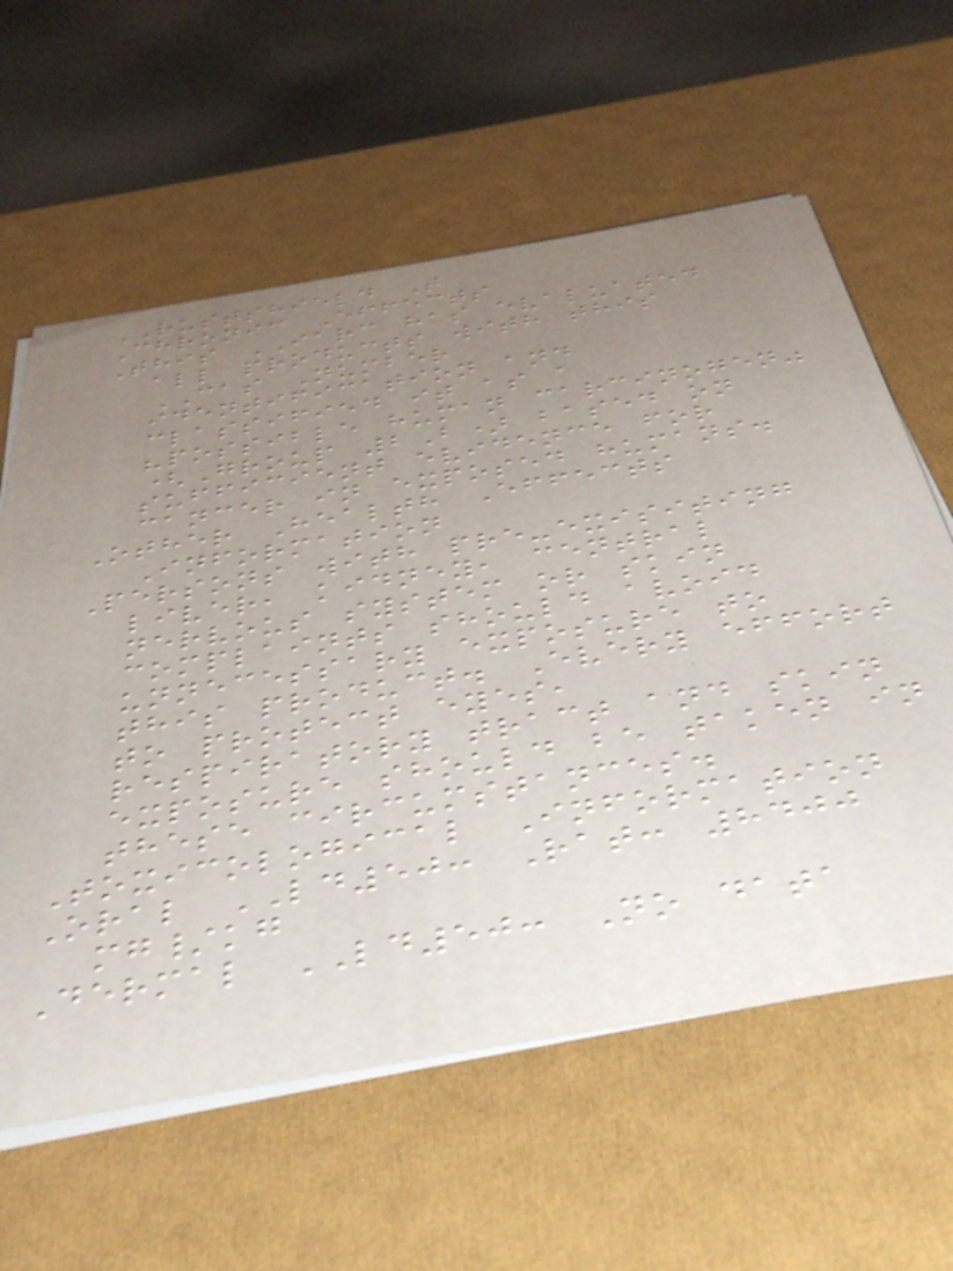RUSTSHIELD T
Chronic Effects
This IARC has evaluated
all products with this
CAS Number
identification and
classified it as a
"possible human carcinogen"
(Group 2B) based on
sufficient evidence for
cancer in exposed humans.
Other Health Effects
Information
Persons with pre-exisiting
liver, kidney, central
nervous system or skin
complaints should avoid
unnecessary exposure to
this product. Every effort
to protect eyes,
respiratory tract and skin
exposure should be taken in
these circumstances.
Toxicological Information
Oral LD50: Rat: 8400
mg/kg
Dermal LD50: No data
